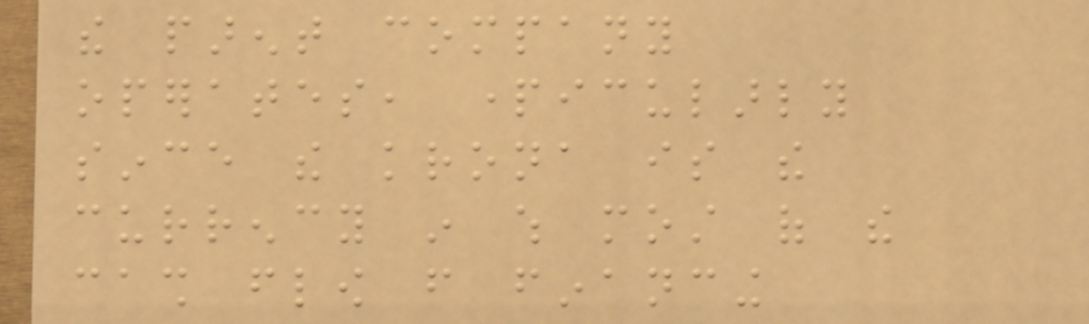the parent company
operates, particularly
since the krona is the
currency in which most of the
cash flow from financing
